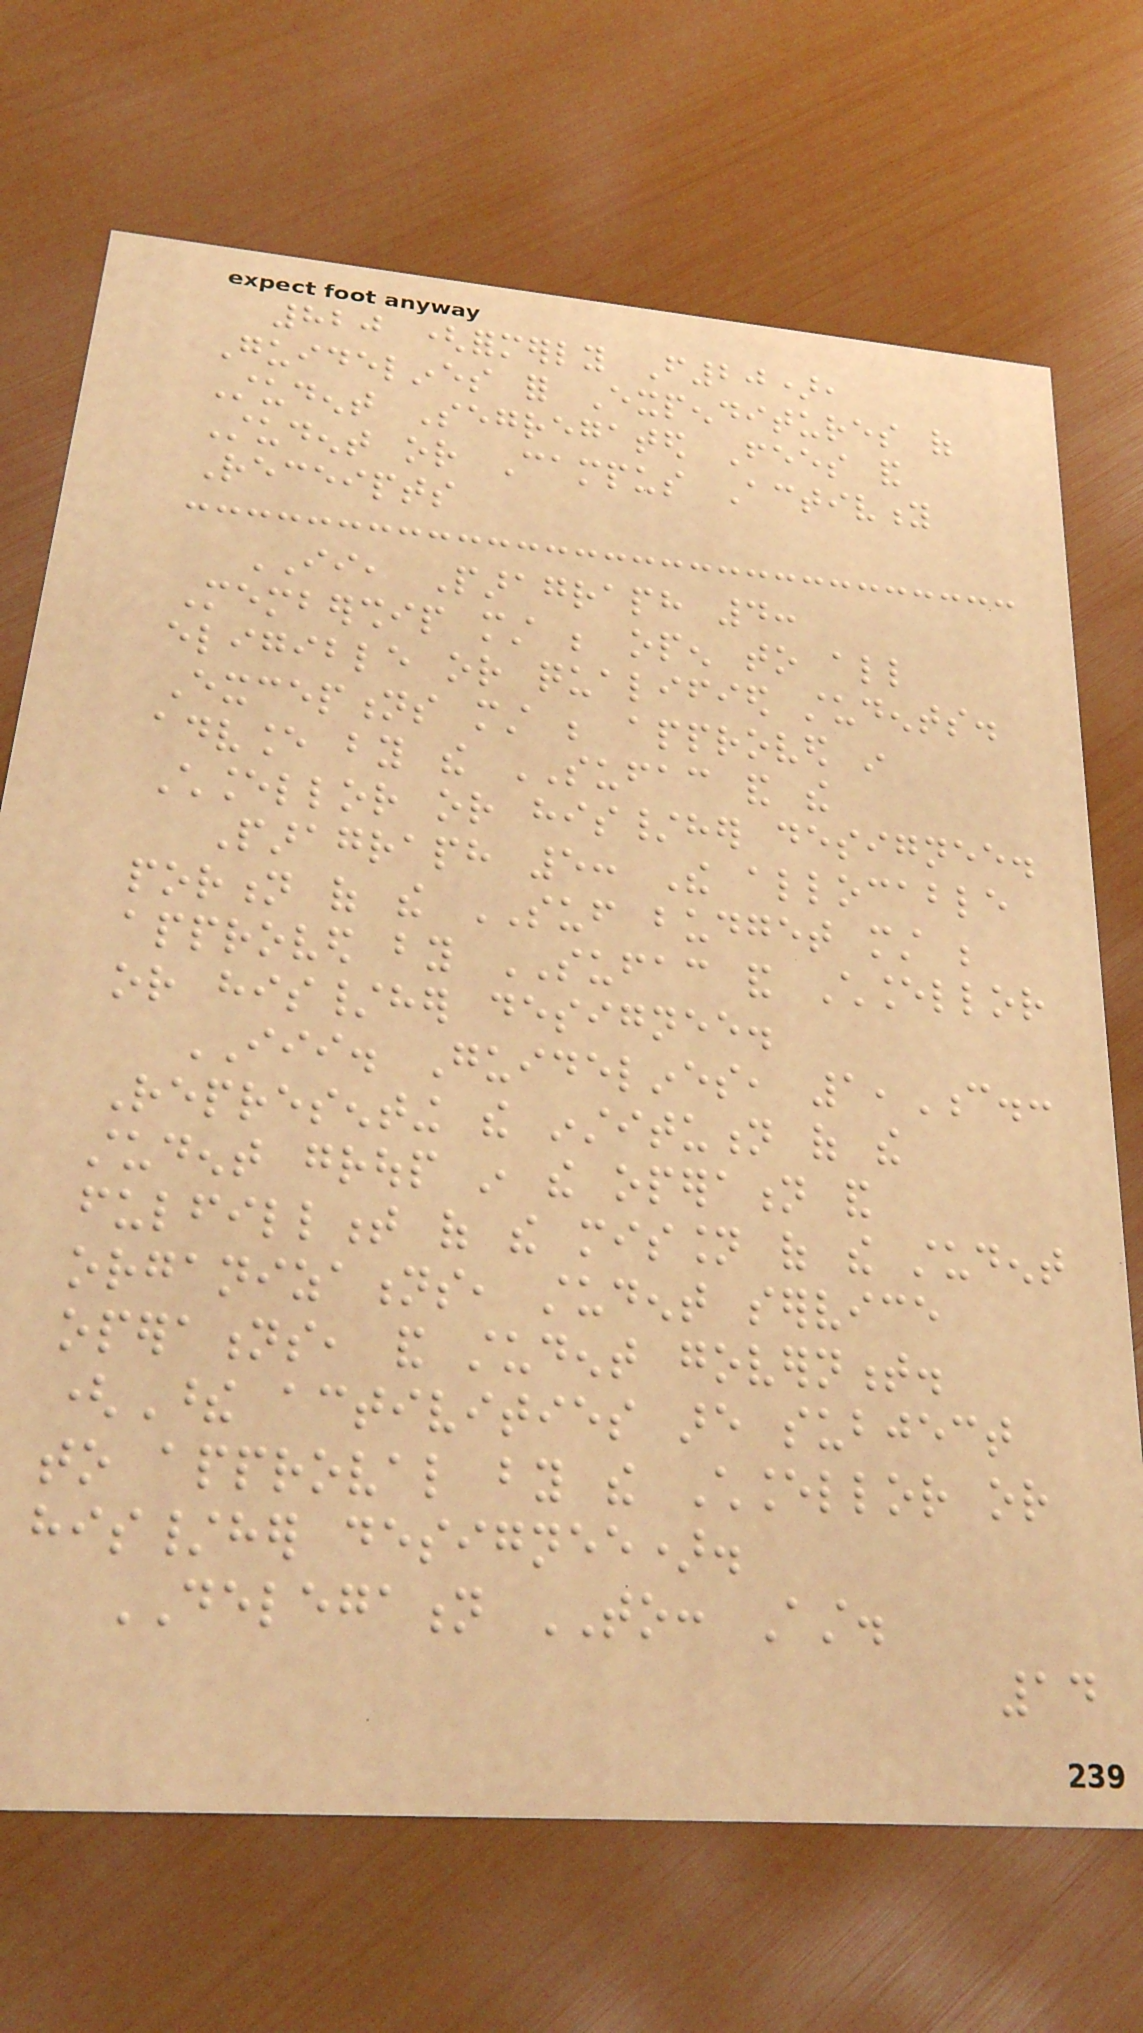820 (formerly F20),
Guidelines for Expenditures of
Student Segregated Fees and
Student or Campus Activity
Receipts
II, Paragraph 4:
Membership must be open to all
eligible or qualified students.
Exceptions must be approved in
advance by the SUFAC and the
Chancellor or his/her designee.
Paragraph 5: The allocable
portion of the SUF budget must be
approved by SUFAC and Chancellor
or his/her designee.
III. Guidelines, 1,C.:
Representing the institution of the
student group in the operation and
fulfillment of the mission of the student
organizations, student service
operations, and student government.
(These activities are subject
to approval by the Chancellor or
his/her designee).
DELEGATION TO: Ast.
14
